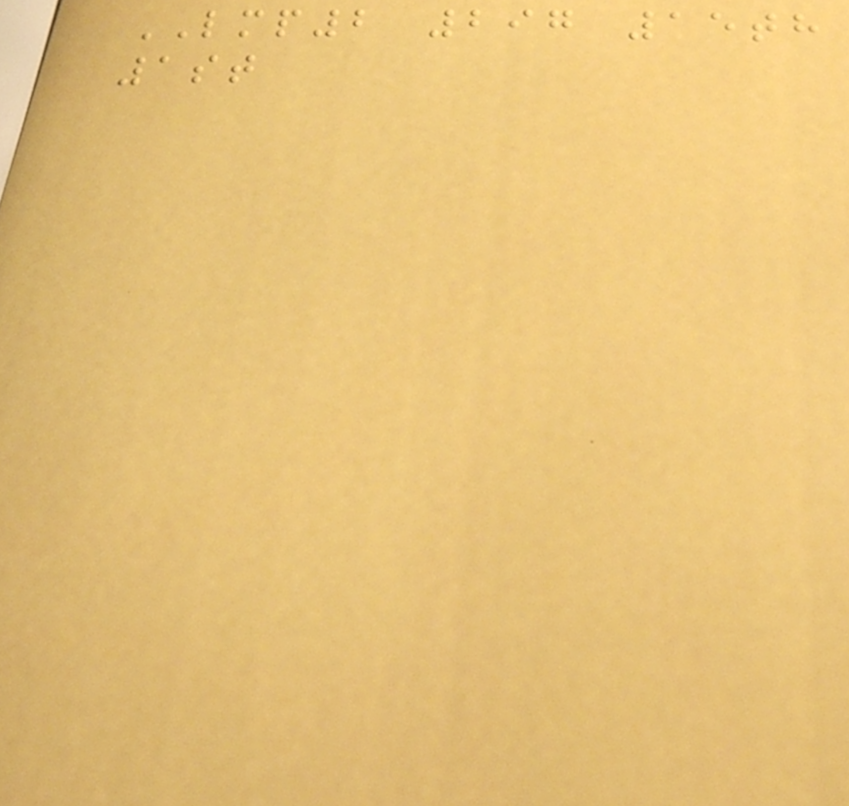LMP2 297 15th
1st
